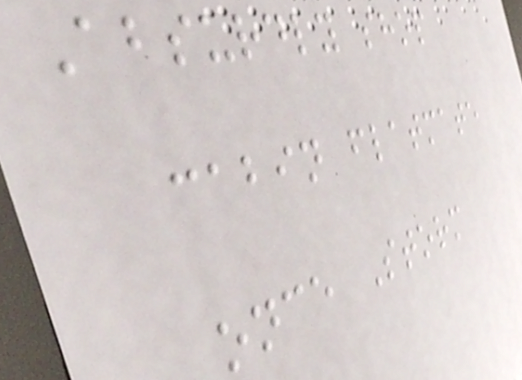Absurdly shop
cabin flatmate
once Storm
